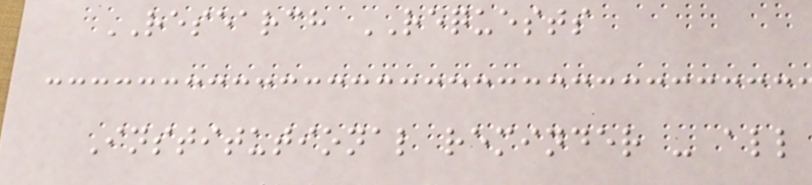RESEARCH REQUESTS
Institutional reminder - all
